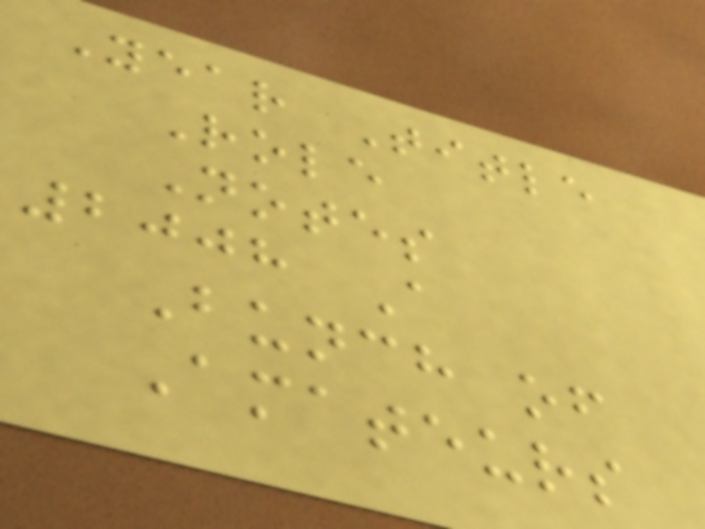Year Title
Role
Notes
2008 A
Bunch of
Amateurs
